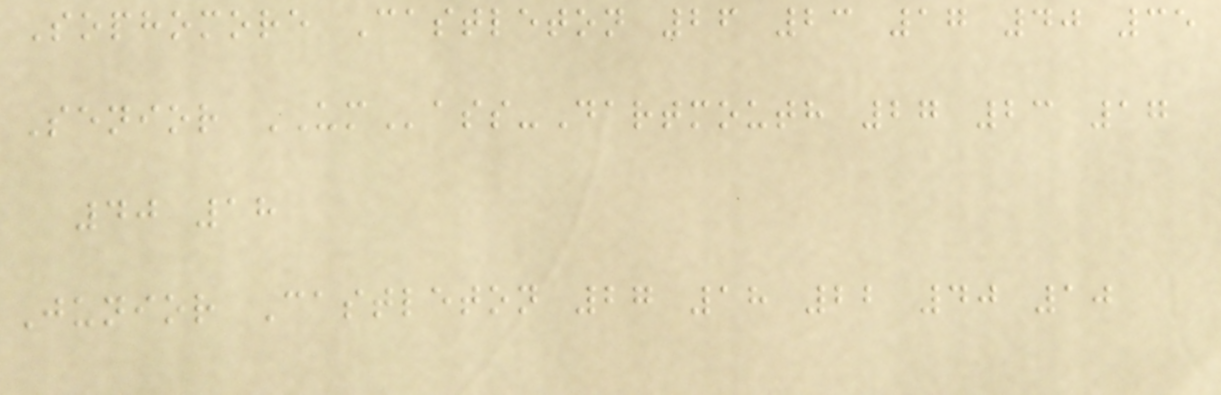Sophomore Castleton 26 23 17 40 35
Senior UMass-Dartmouth 27 23 17
40 18
Junior Castleton 27 18 22 40 10
